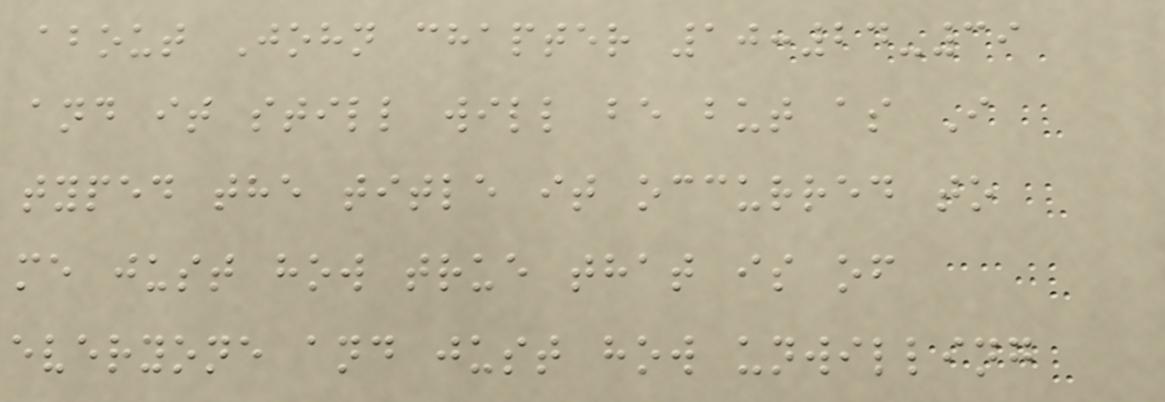about John chapter 10:24-39
and it still will be but as I
typed the title it occurred to
me just how true that is of
everyone and just how unwilling
